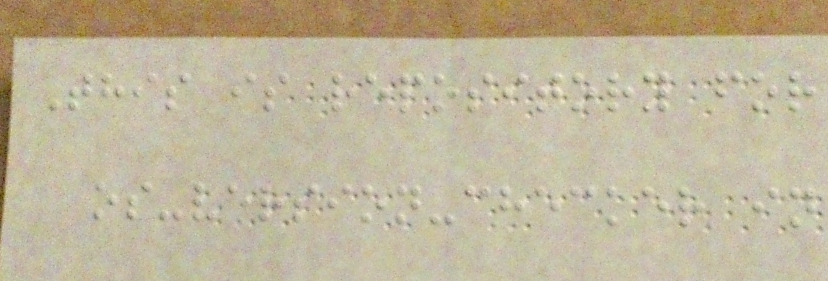This is repository for
os-version-checker in
